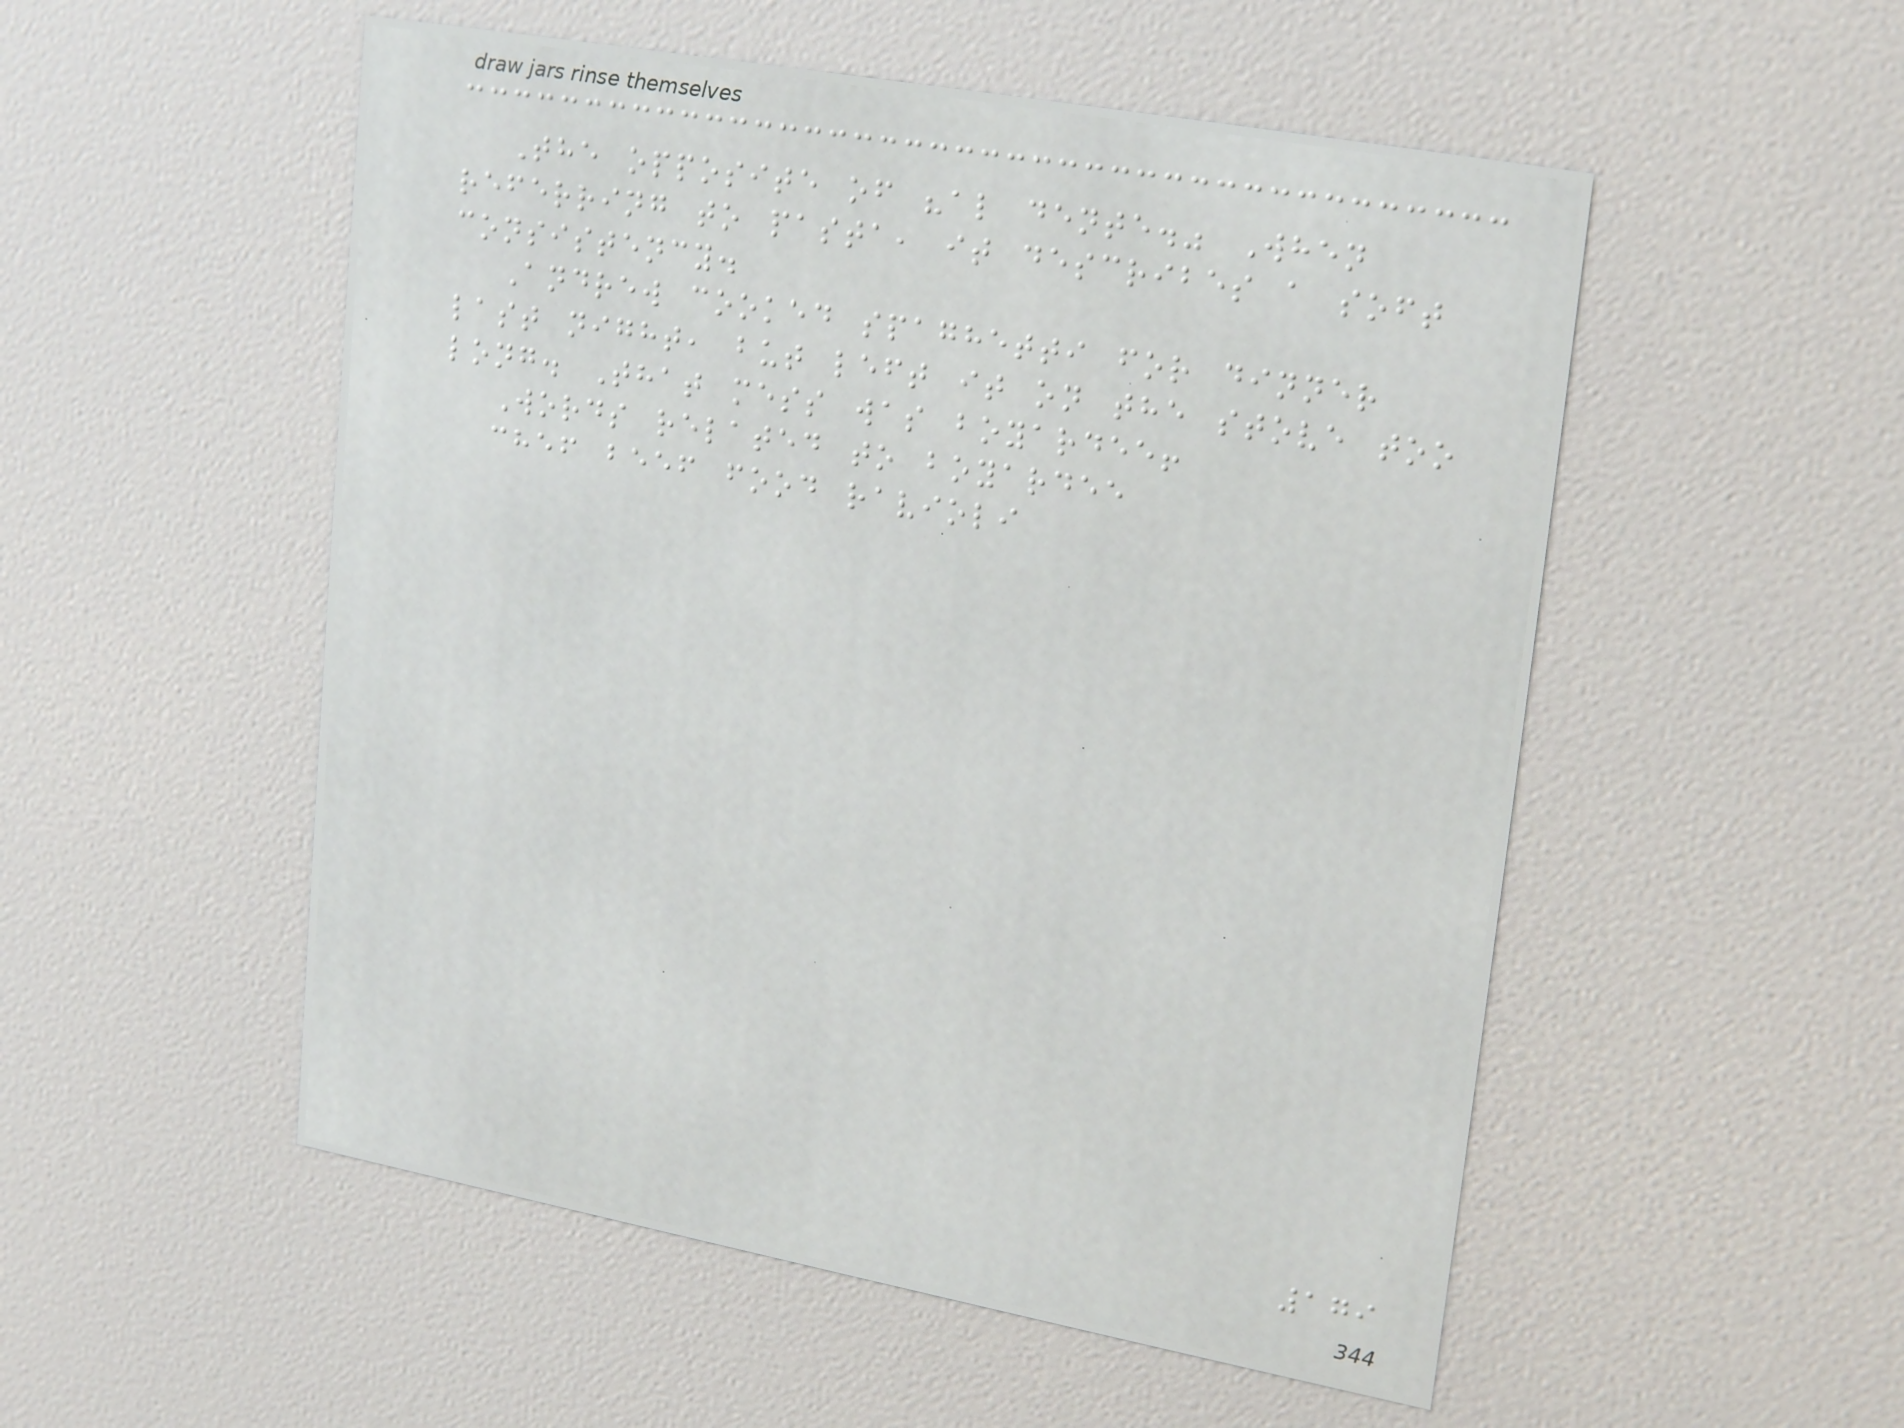The opposite of "al dente." When
referring to pasta, it describes a soft
consistency.
Andrew cooked spaghetti for dinner
last night, but left it on the stove too
long. That mess was boyardee!
Words related to boyardee
chef beef food ravioli
179
